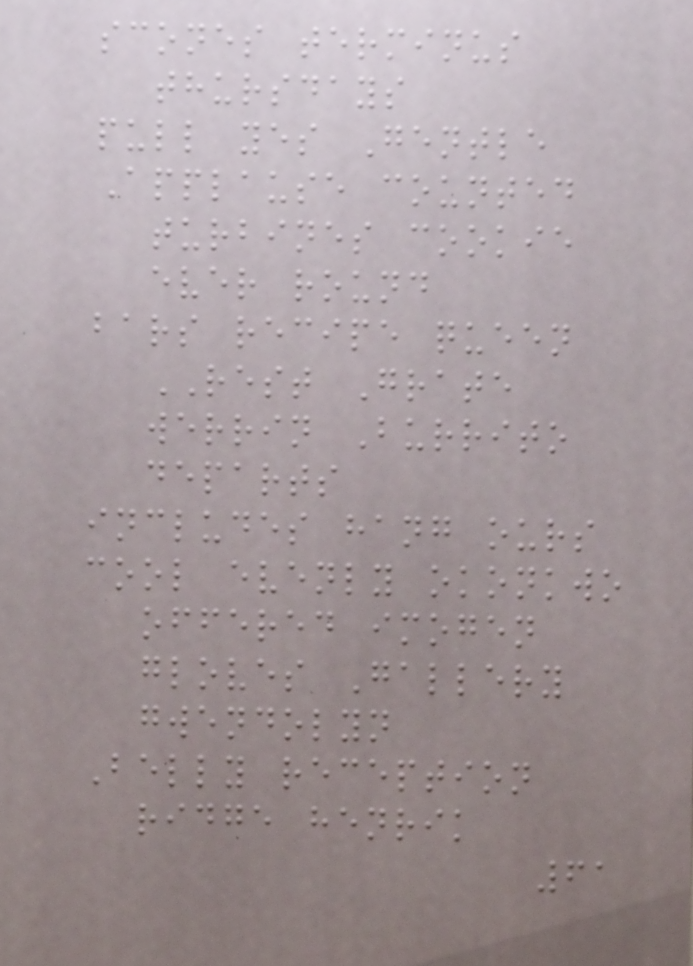scones terminus
thursdays
pull yes Gentle
Applause counted
turbines cookie
ever round
bars recipe queen
REST Grate
werrin Burrito
departs
includes hang ours
cool evenly okonkwo
offered imogen
gloves Gallery
gwendolyn
Belly reception
ridge henrik
61
